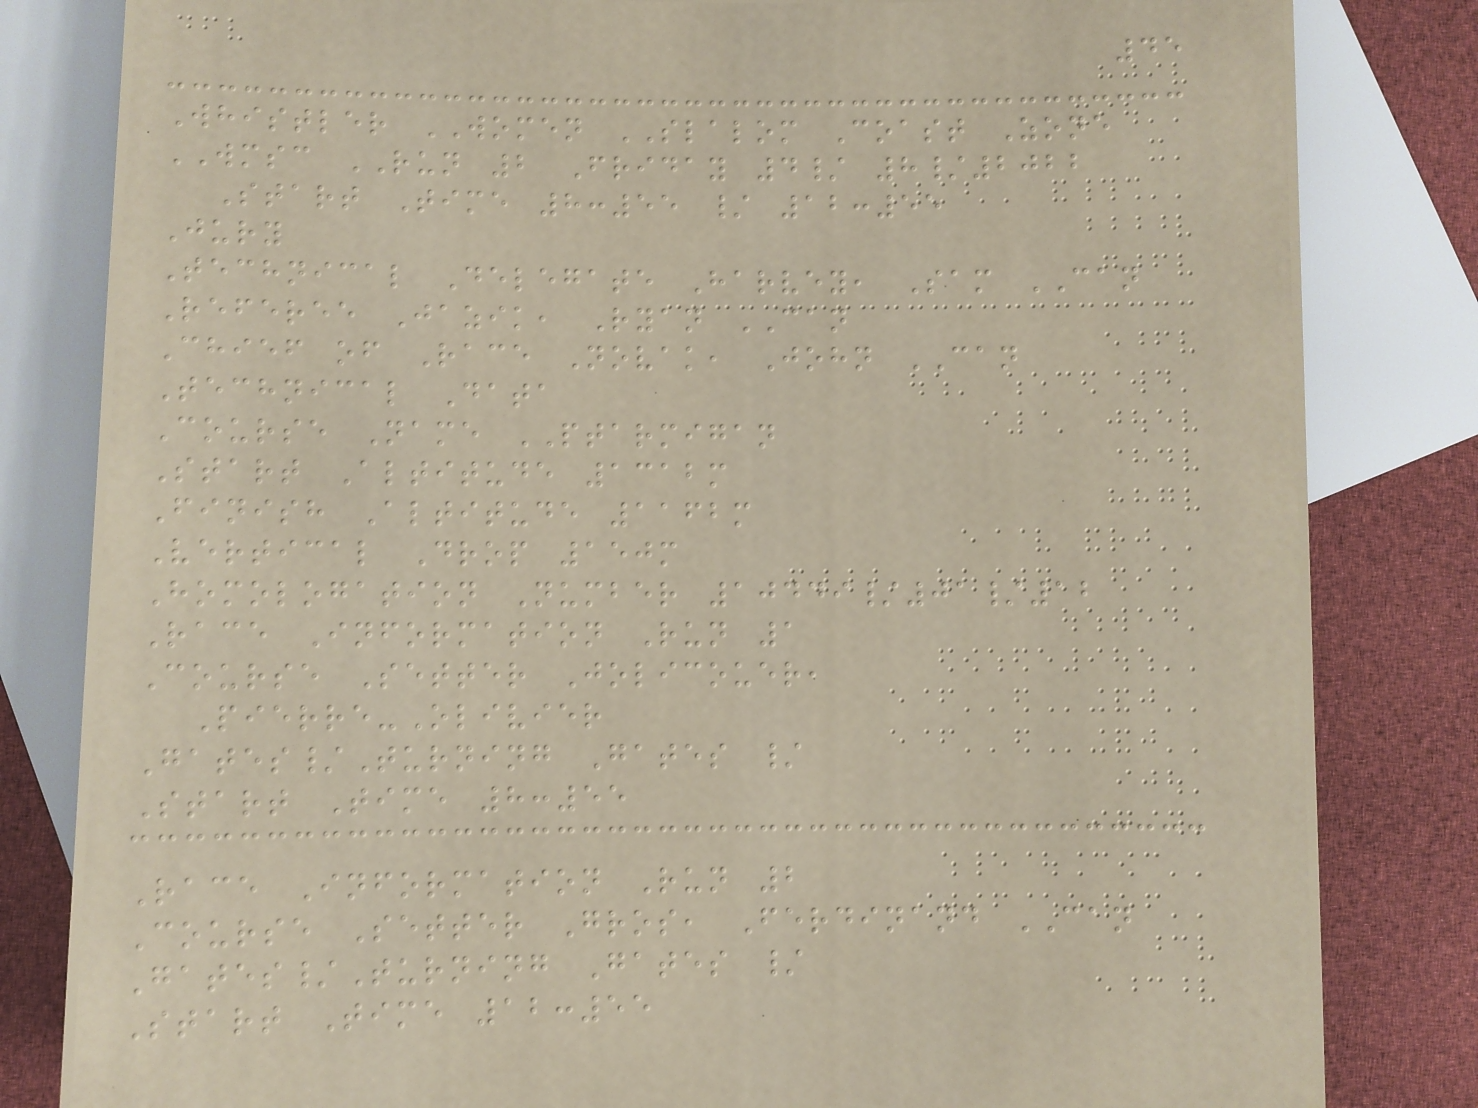45
Whistler WOMEN SLALOM Coast Zone
WMSC RUN 2 Friday 4/ 8/2022
Start Time 8:55 / 12:55
Jury
Technical Delegate Harvey, Sam CAN
Referee Jazik, Ryan CAN
Chief of Race Novak, John CAN
Technical Data
Course Name PTARMIGAN
Start Altitude 1312m
Finish Altitude 1162m
Vertical Drop 150m
Homologation Number 10449/01/12
Race Information Run 1
Course Setter Jolicouer,
Pierre-Olivier
Gates/Turning Gates /
Start Time 8:55
Race Information Run 2
Course Setter Gros, Ferdinand CAN
Gates/Turning Gates /
Start Time 12:55
